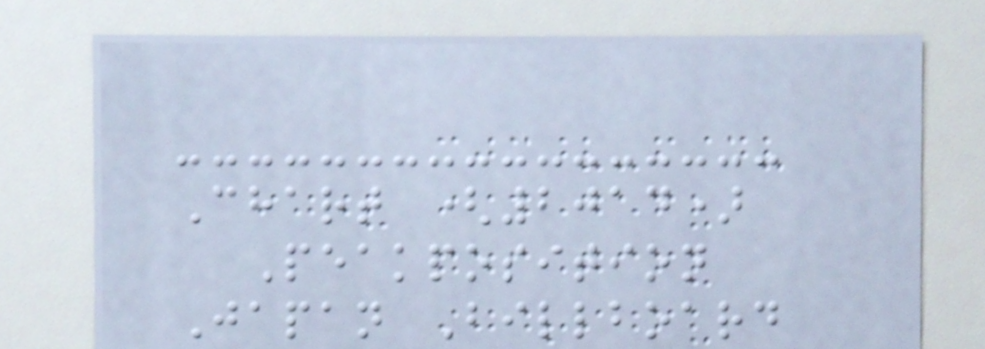Chart (2014)
Peakposition
Japan Billboard
